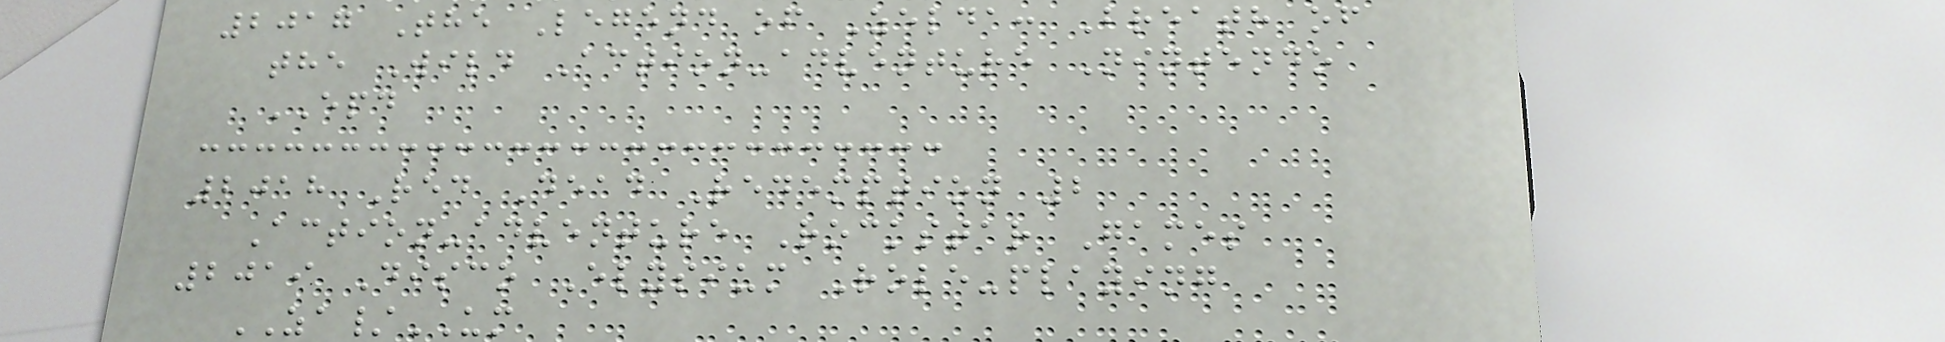2017 The Legend of Zelda: Breath of
the Wild Action-adventure Nintendo
EPD
2018 Red Dead Redemption 2
Action-adventure Rockstar Games
2019 Disco Elysium Role-playing
ZA/UM
